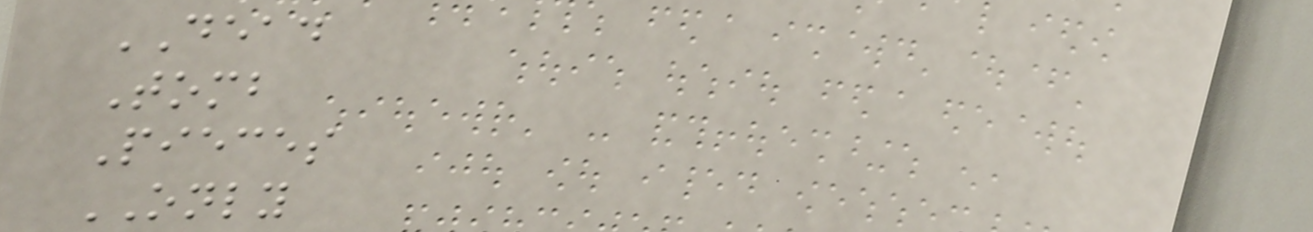DEAD
Tomb
Pieces
ONLY
